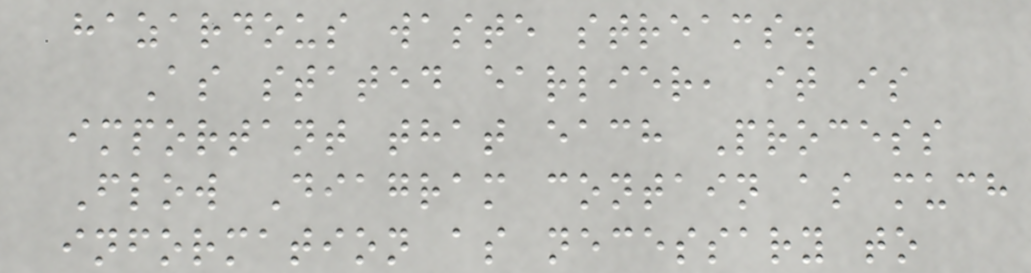hazardous waste streams.
As stated earlier, it is
important that each Process
Flow Diagram contain as much
information as necessary to
